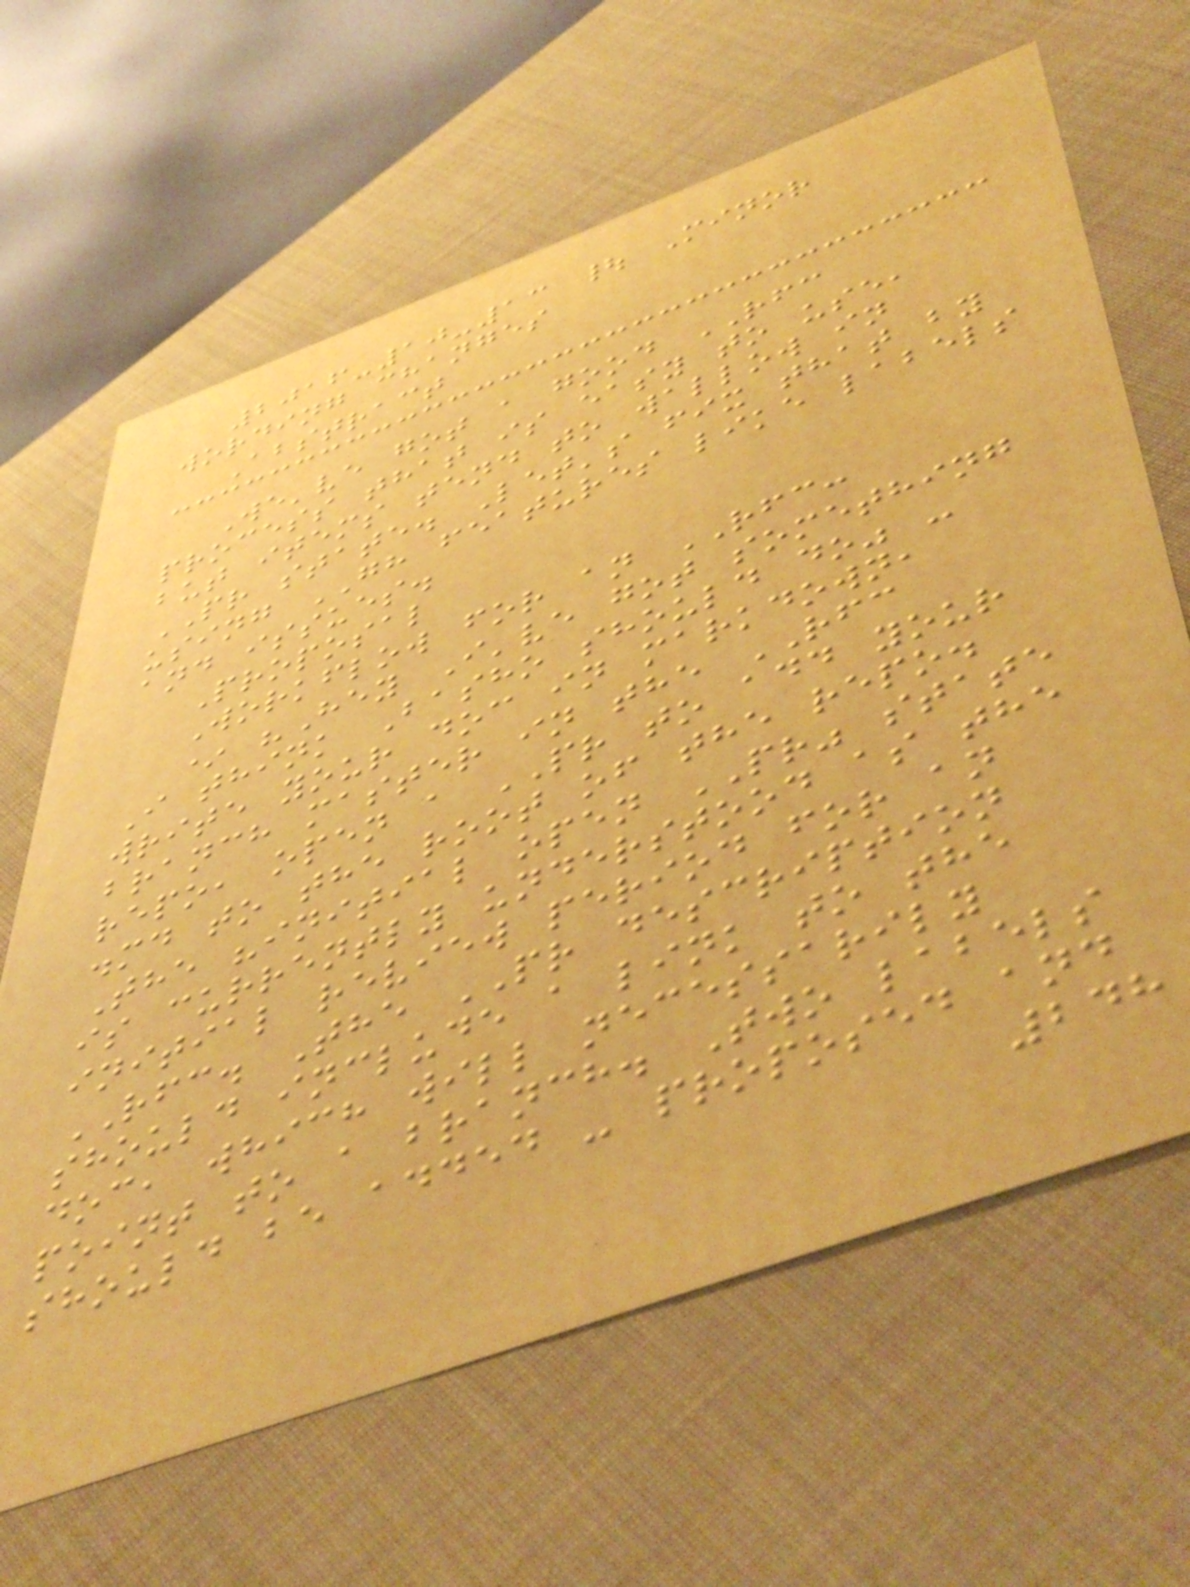2016-10-13 | Minor
wording changes
Abstract
We've got a good RFC
process that is easy to use,
but items tend to wallow in
PR state. Let's fix that by
using GH features like labels
and issues.
Proposal
Workflow for an RFC:
* "Hey I've got something
I think Basho should do" -
write your doc in markdown,
branch master in the RFC
repo, open a PR to add your
.md to the root of the repo.
The "initial open PR" state
is currently understood as the
initial review period for an
RFC. The PR description
should include a link to the
doc, which will necessarily
point to a branch. Two labels
should be added - proposed and
248
